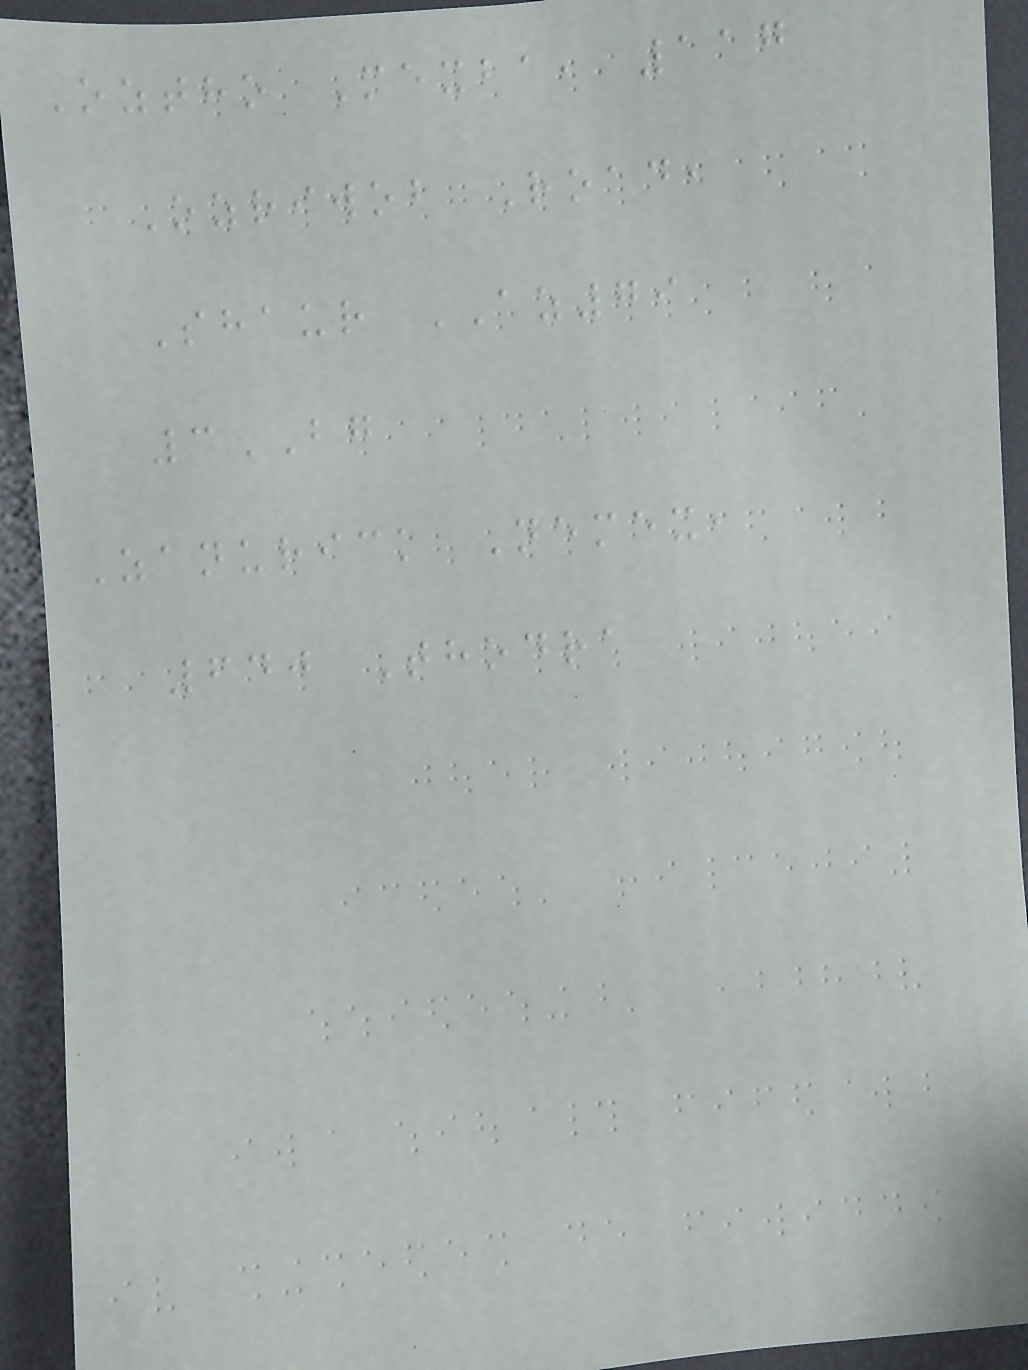Oztho Mexba, 117
Ozriwob Road,
Shaur AZ79
3BG
Zanurick Nemex,
640 Thodra
